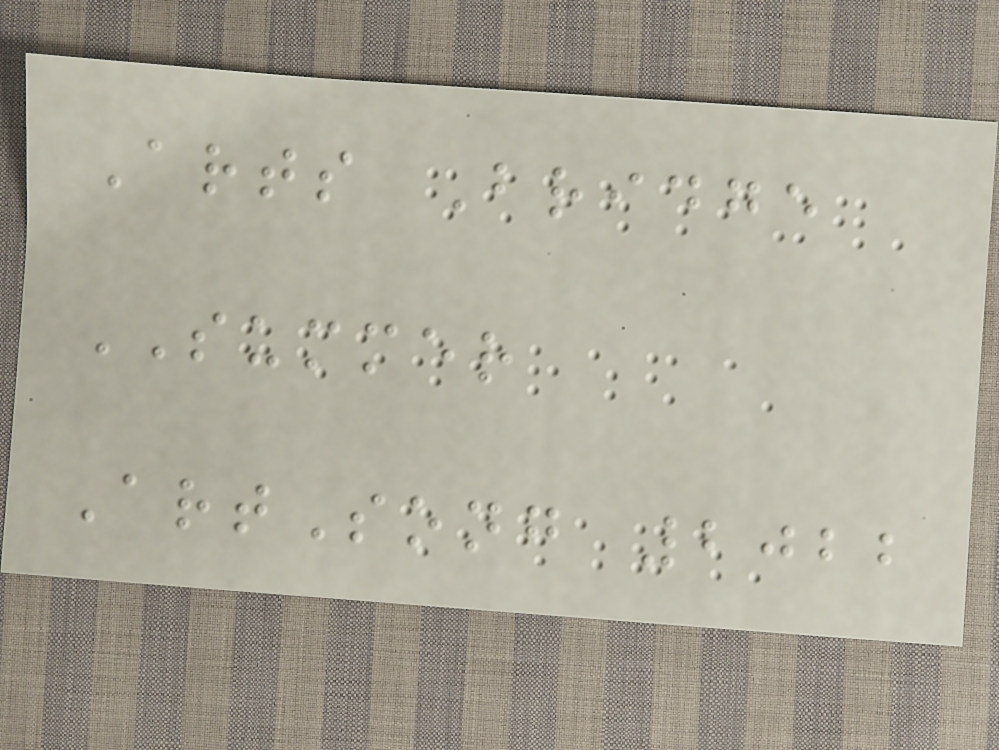Arts Bridge
SUMMER
ArtSong 2022
